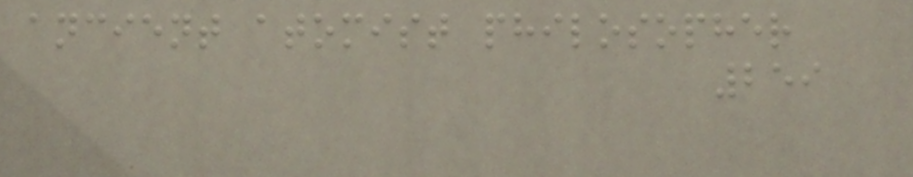ancient atomist philosopher
259
